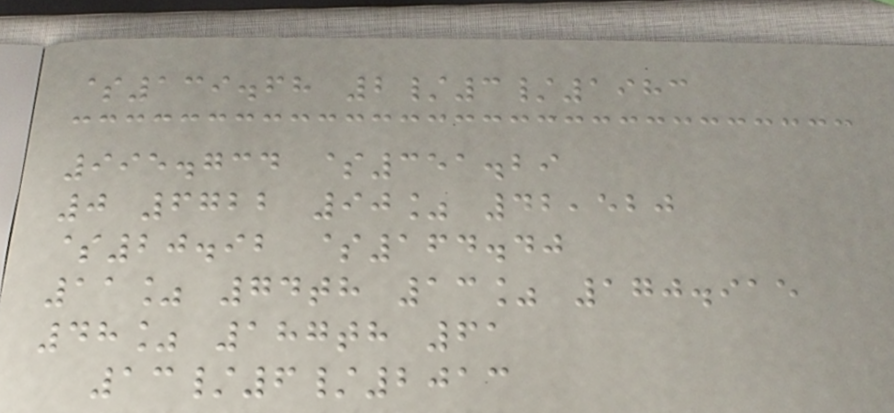$139.68 2/3/1983
995.734 $351.29
0 6722 90% 42,520
$20.92 $164.40
11% 74th 13% 170.915
48% 187th 61
13/6/2013
